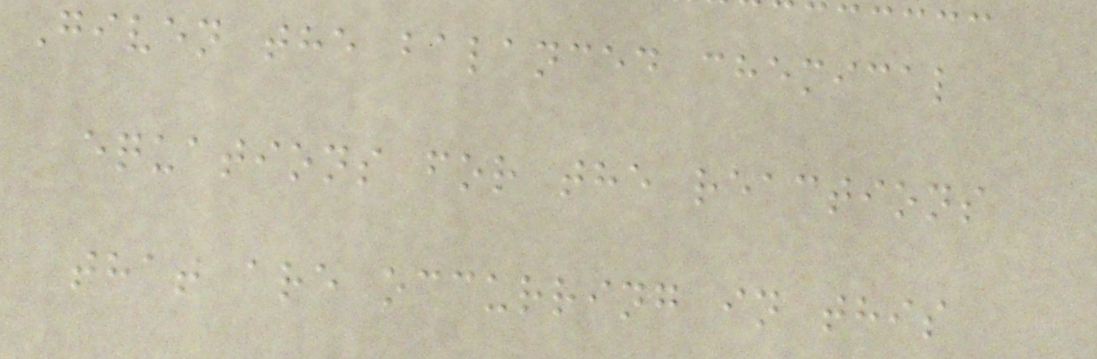Given the balanced chemical
equations for the reactions
that are occurring in this
